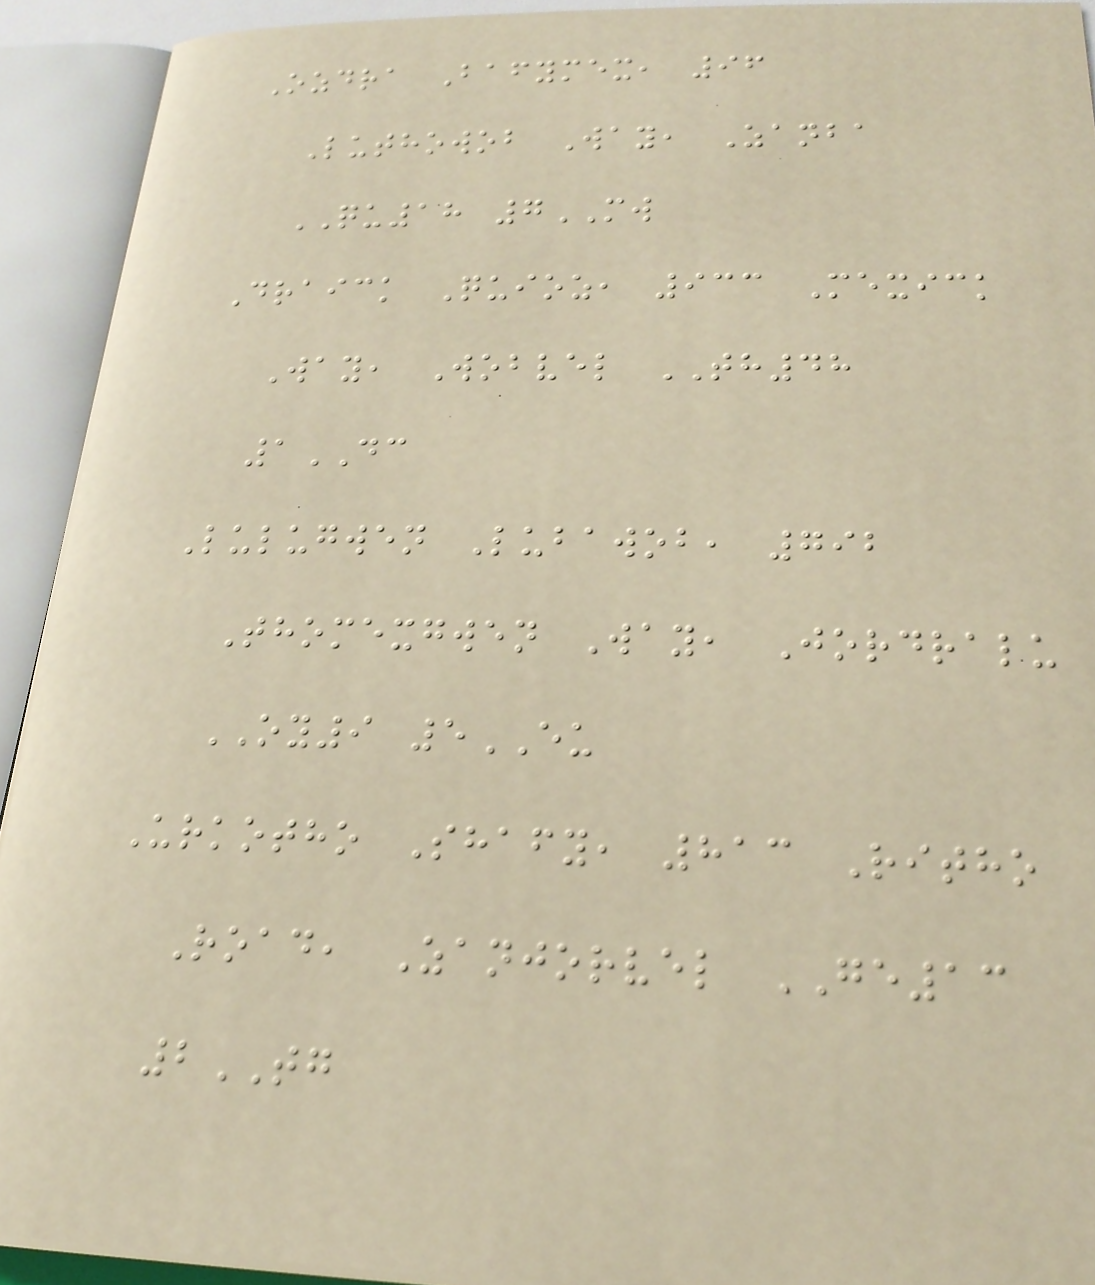Ozdra Bafymex, 96
Luthowob Way, Zanba
QU18 7MW
Draick Quioz, 933 Mexick
Way, Wobvel TH48
1DC
Lulugwen Lubawob, 792
Thomexgwen Way, Jordralu
OY9 5EU
Urkotho Shafy, 813 Ritho
Road, Zanjorvel GE13
2TG
